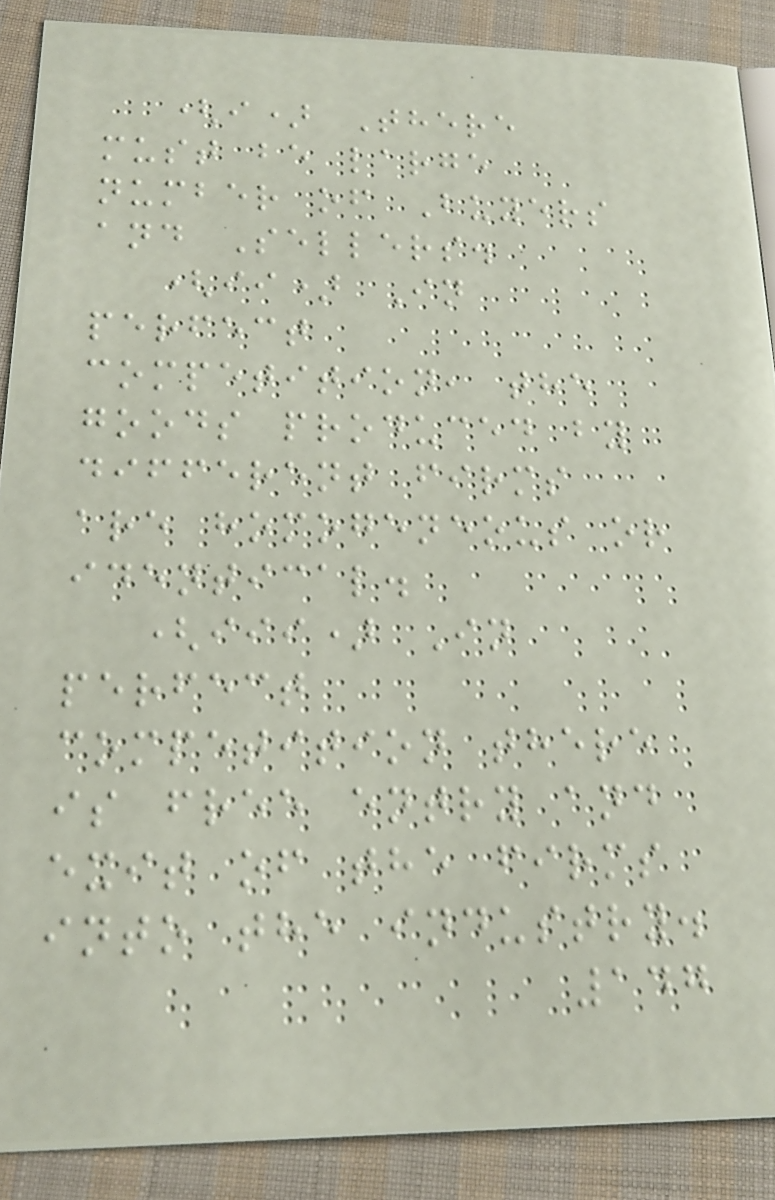(i) There
must be large
number of Buyers
and Sellers.
(ii) In
perfect
competition, the
goods produced by
different firms
are homogeneous or
identical.
(iii) In
perfect
competition there
is free entry and
exit of the firms
into the industry.
147
